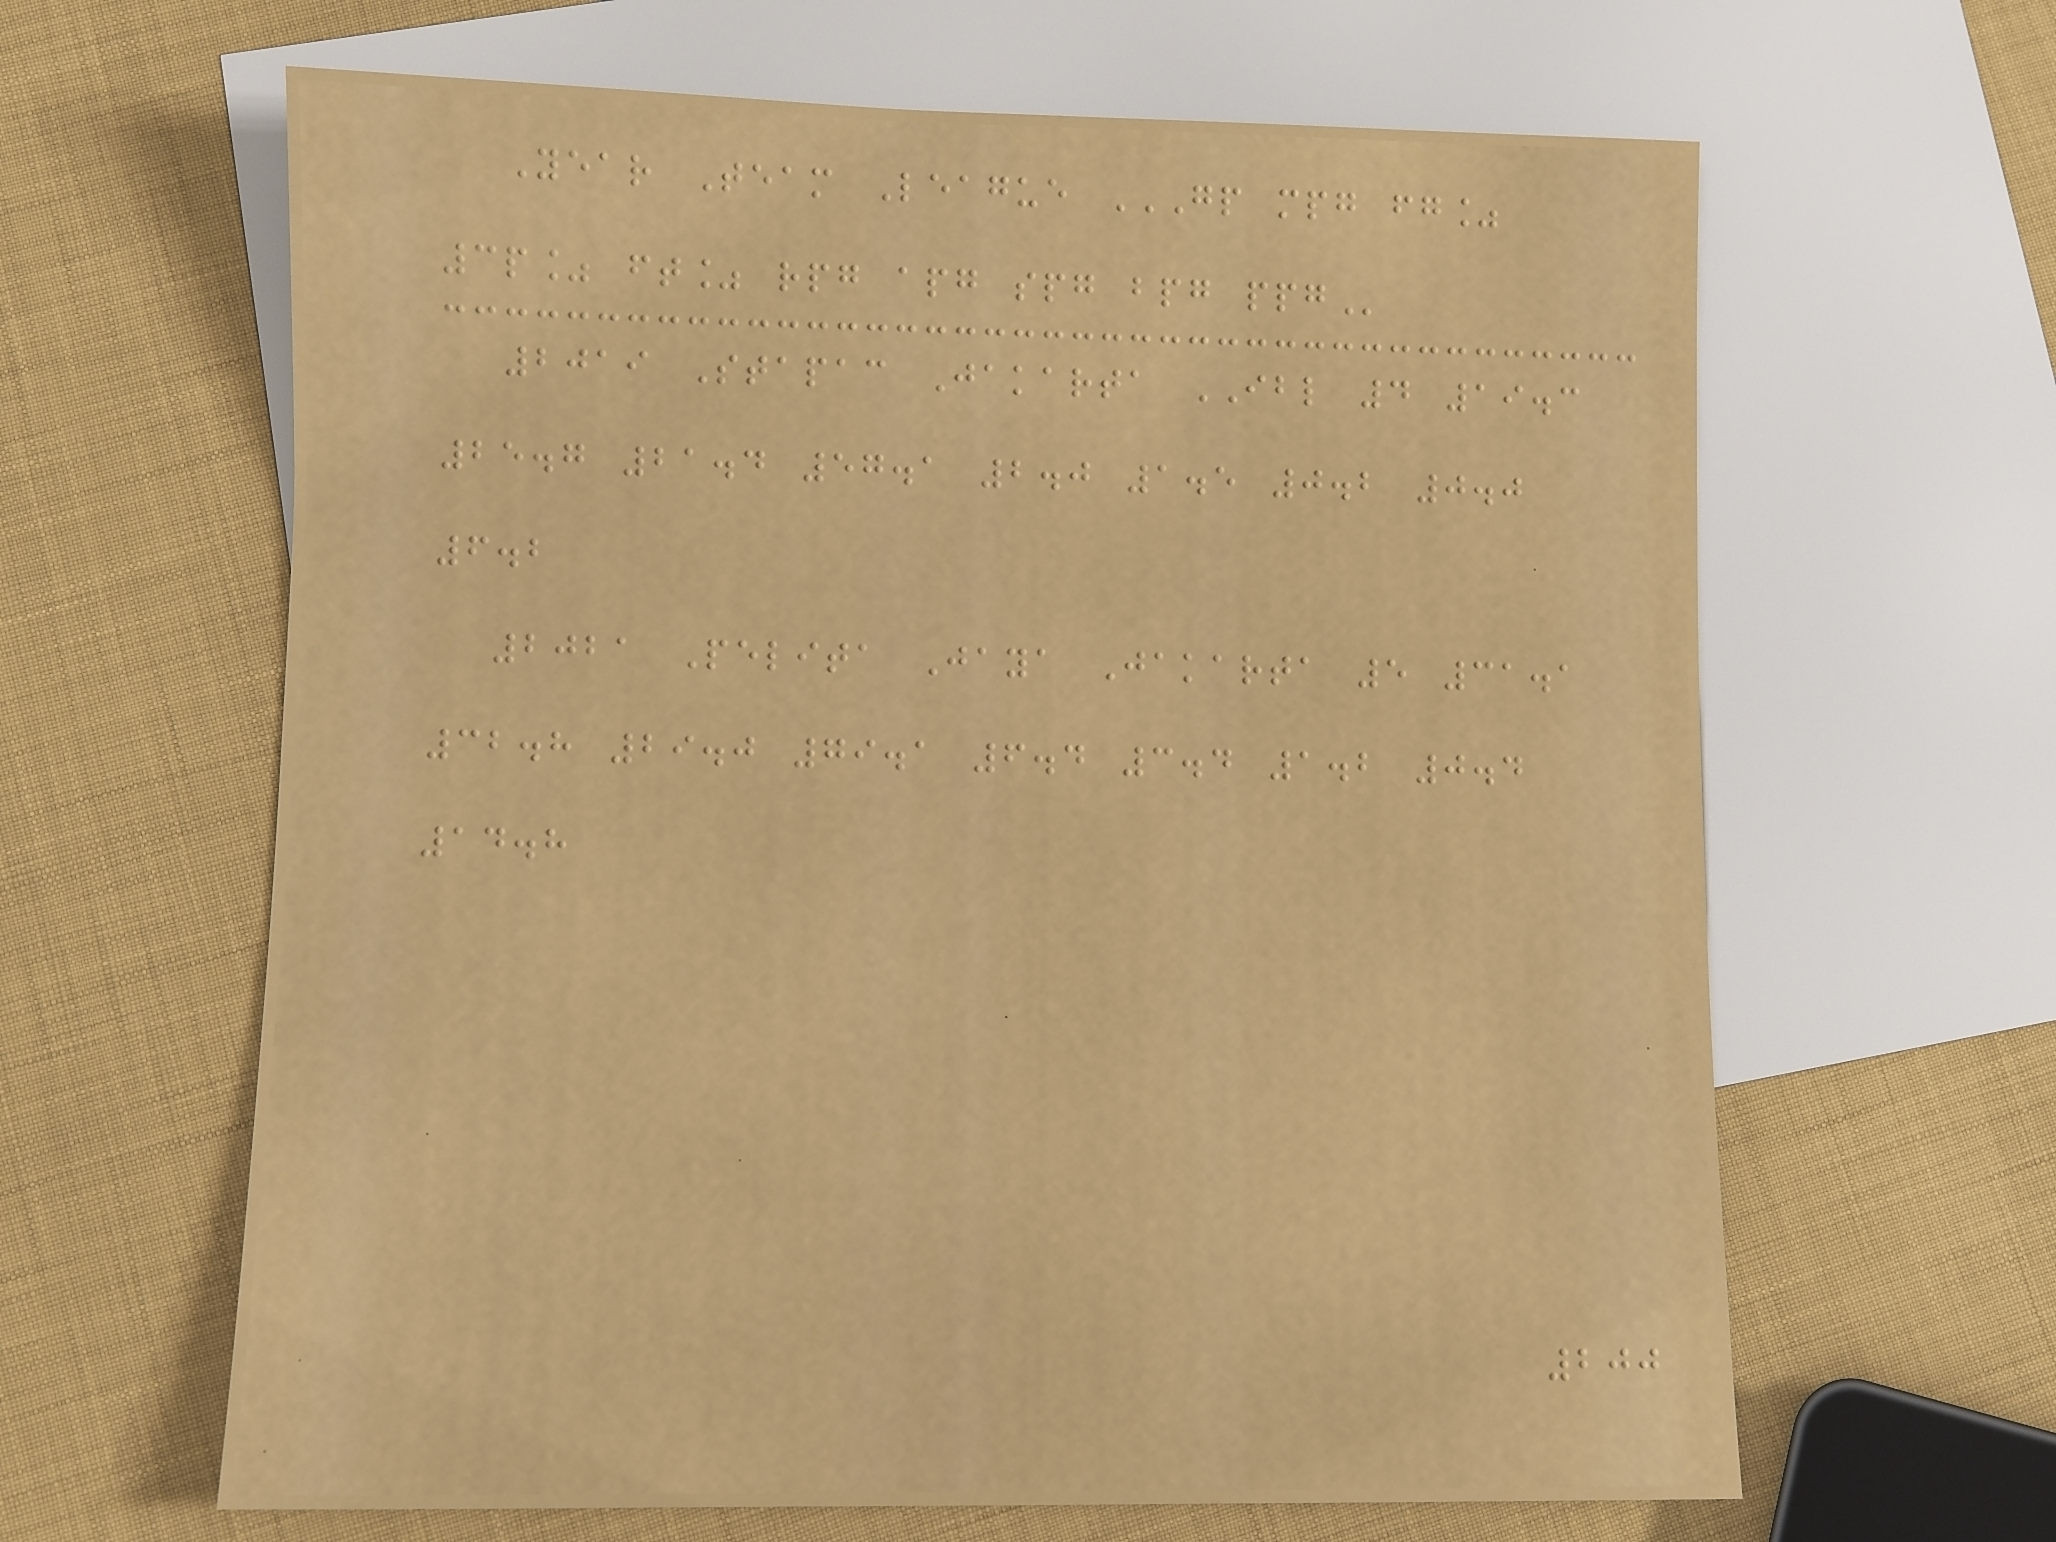Year Team League GP MPG FG%
3P% FT% RPG APG SPG BPG PPG
2019 Stapac Jakarta IBL 4 19.3
25.7 21.4 57.1 2.0 1.5 0.2 0.0
6.2
2021 Pelita Jaya Jakarta 5 31.1
32.8 29.0 79.1 6.4 3.4 1.2 0.4
14.8
200
